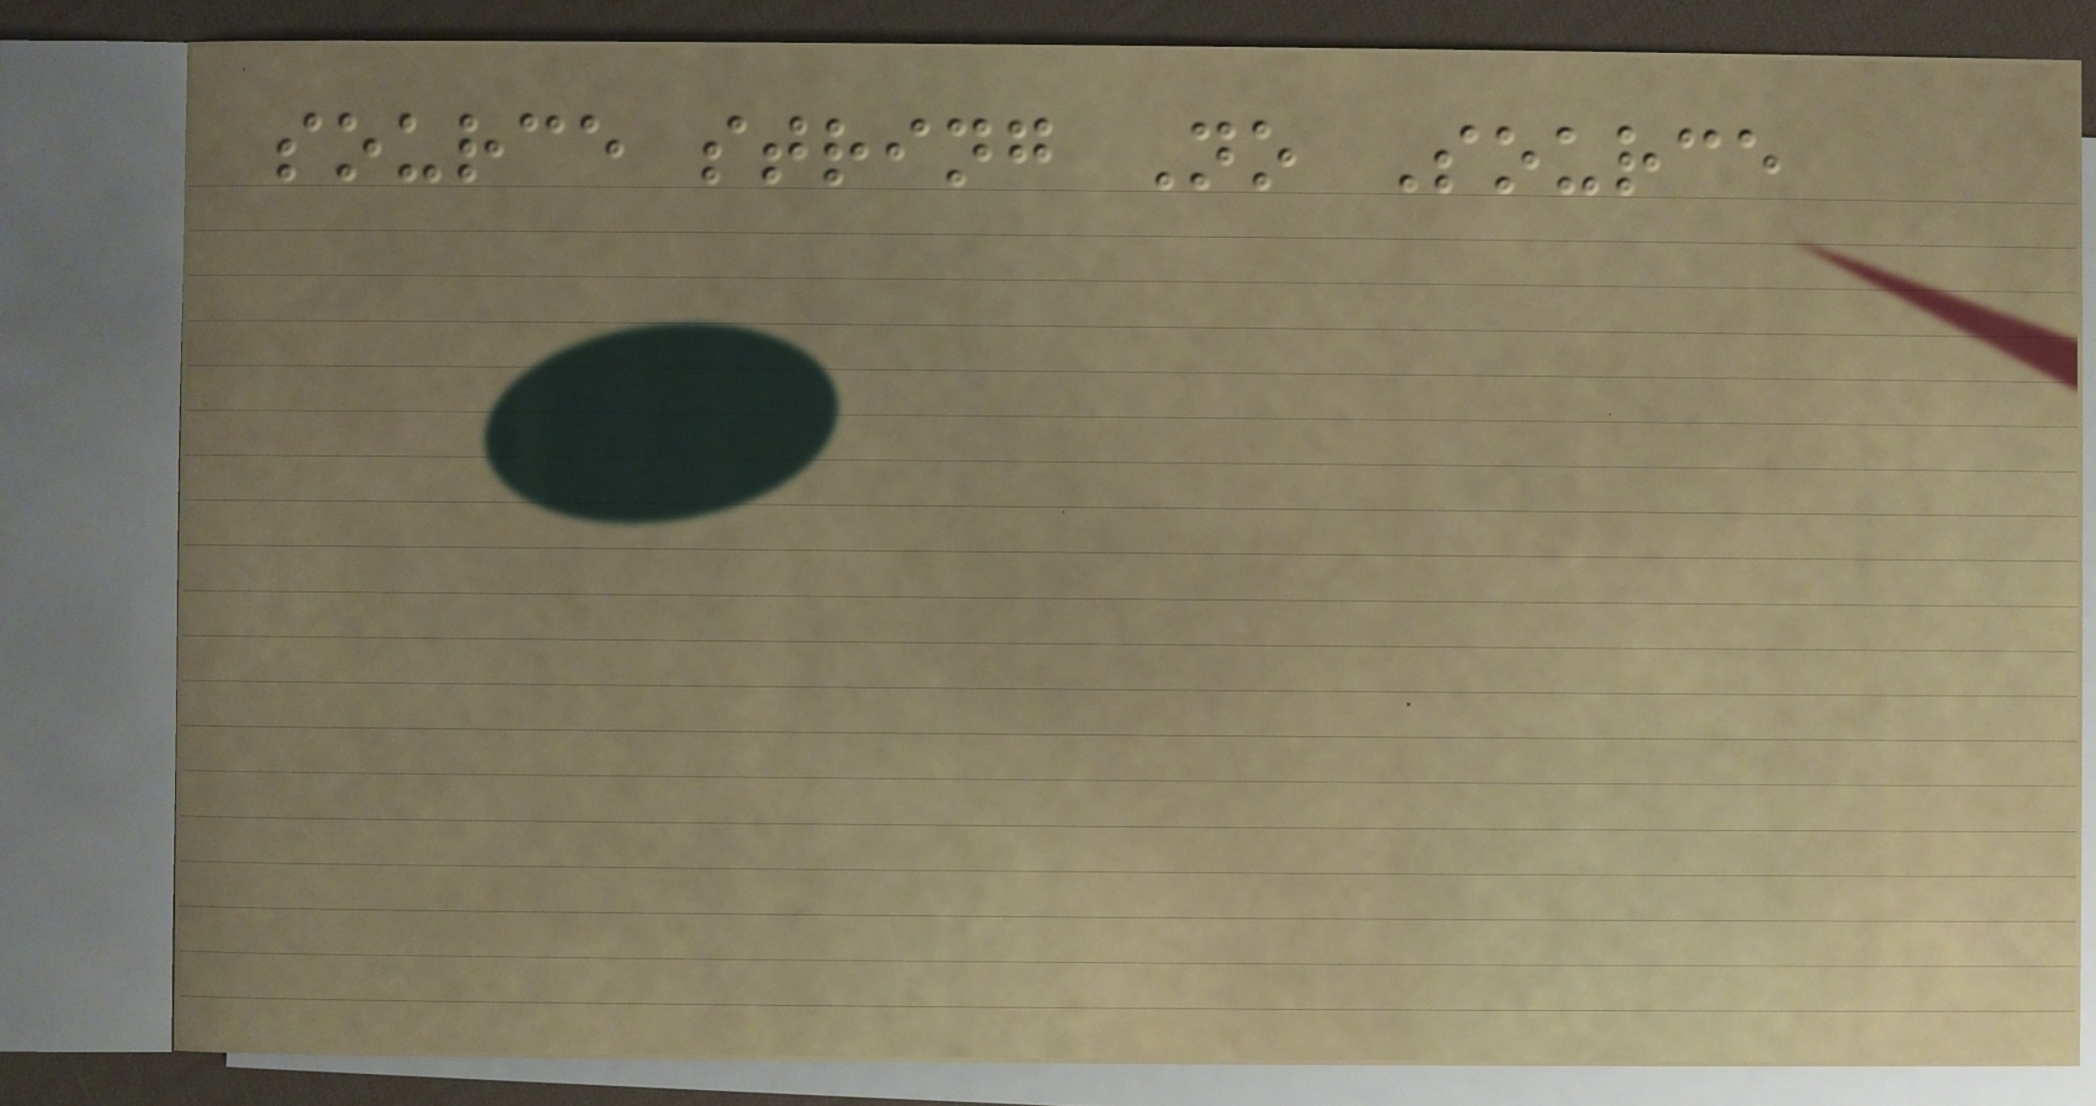source string No Source
